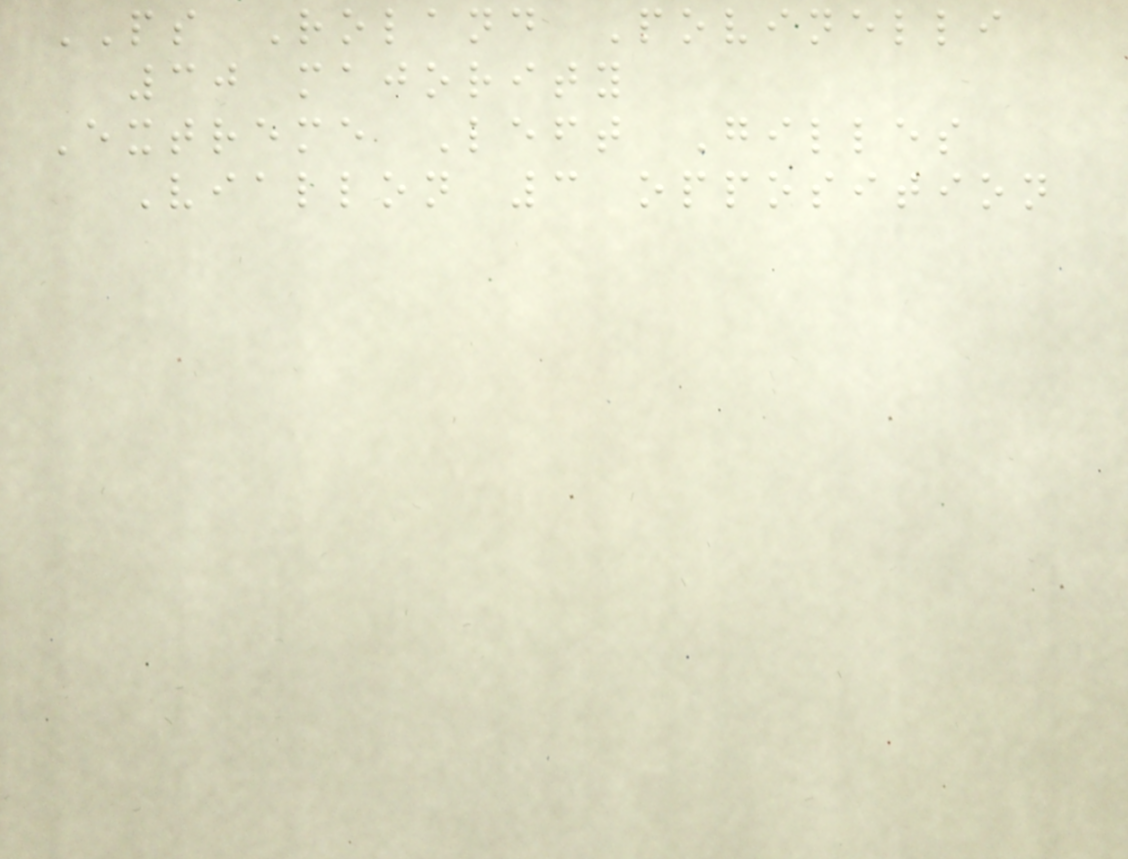PS Roland Povinelli
30 majority
Extreme Left Gilles
Viallon 3 opposition
